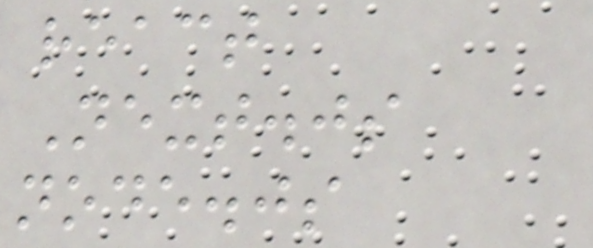react
Next.js
node.js
